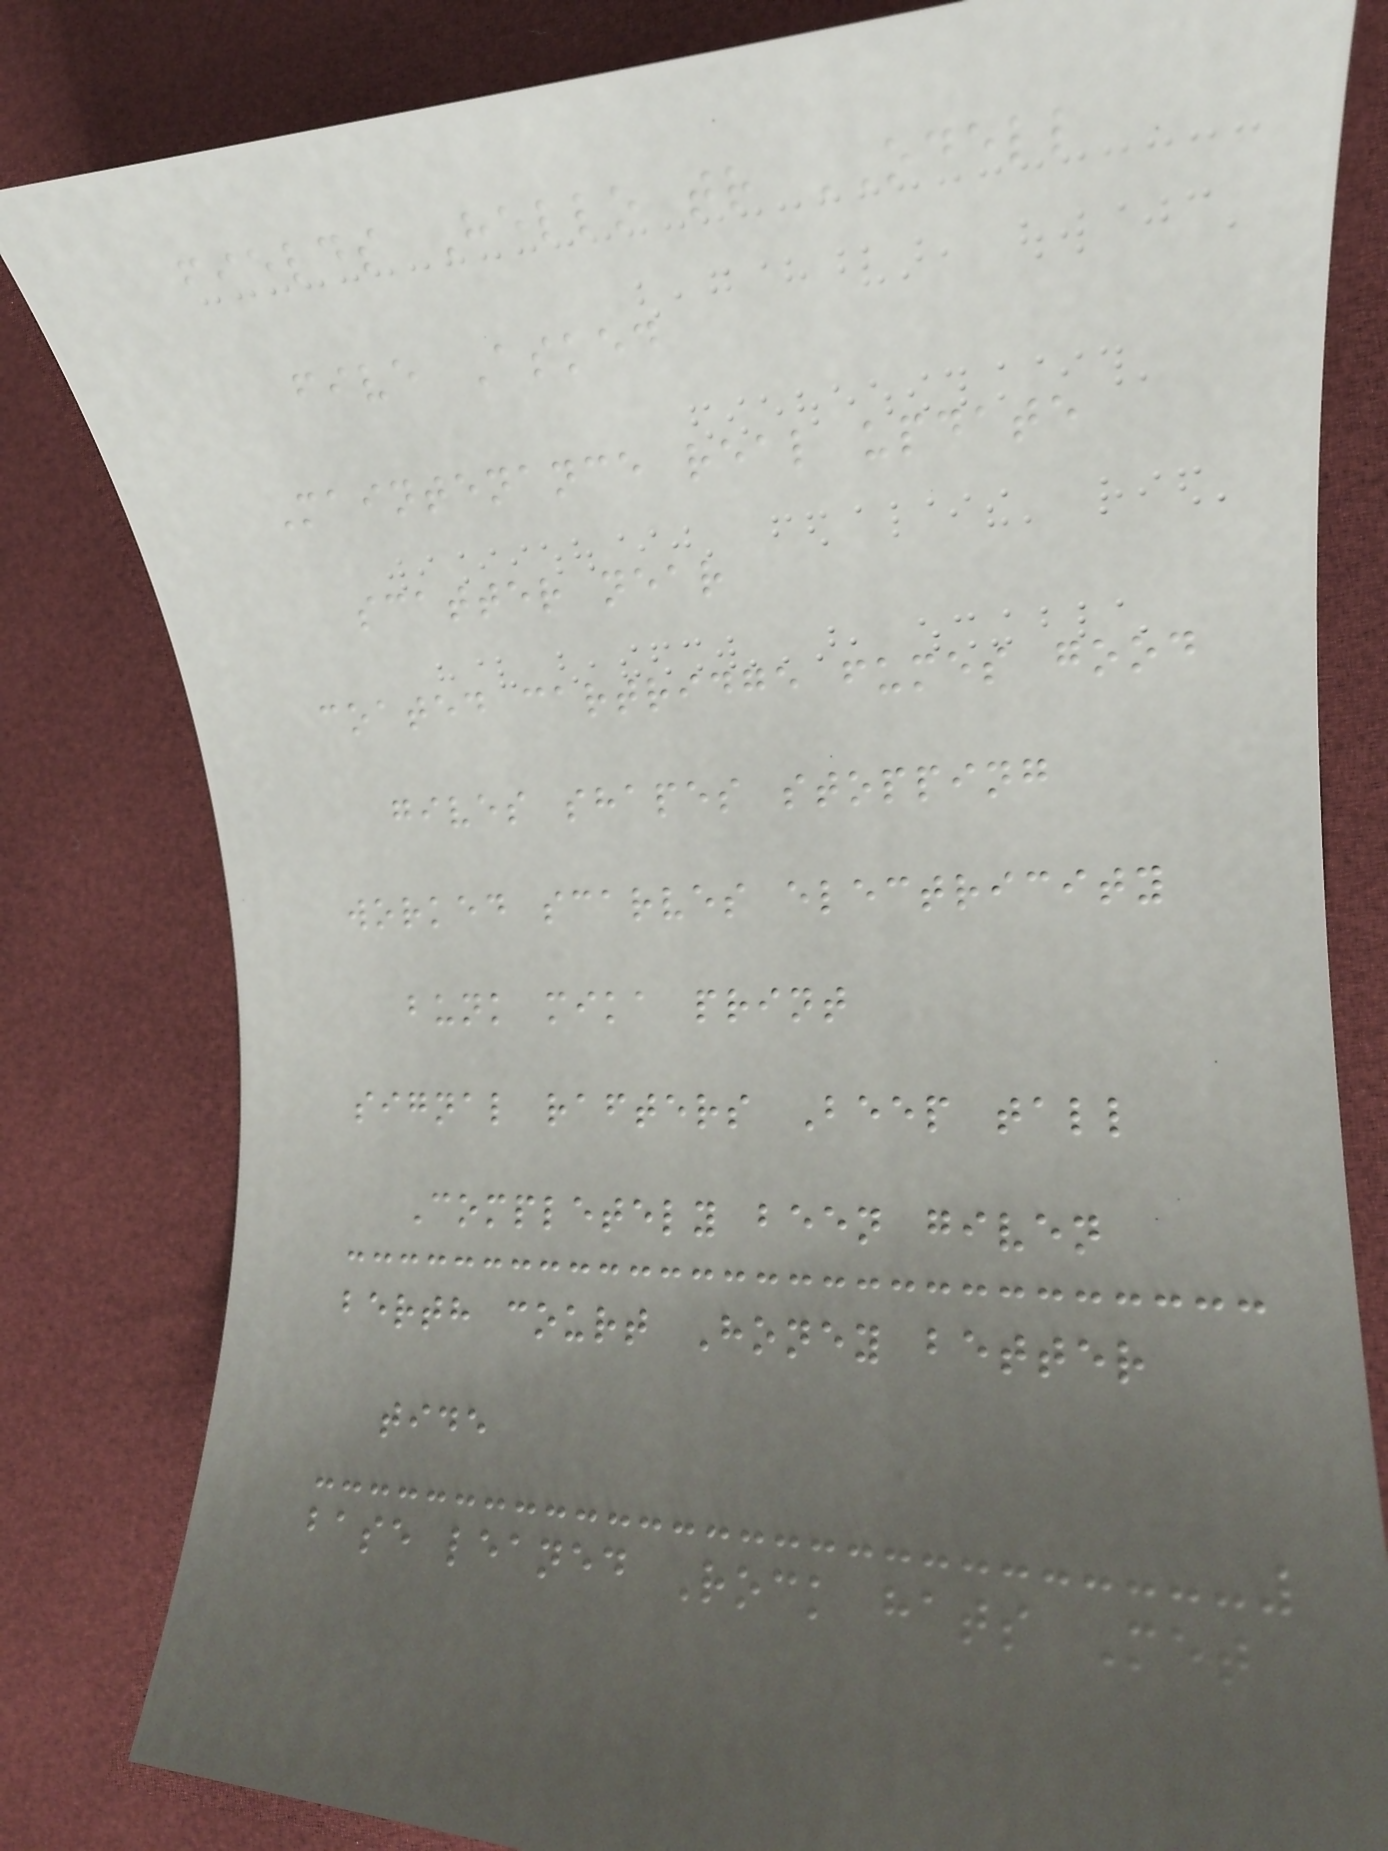fields Hello tr ODELL
five Asked
Maintenance real update
scatter near
coated cartridge fumes good
gives shapes stopping
worked scarves electricity
bunk mika print
signal rafters Beep tall
Completely been given
berth court Honey better
tide
base leaned Rock hats Met
